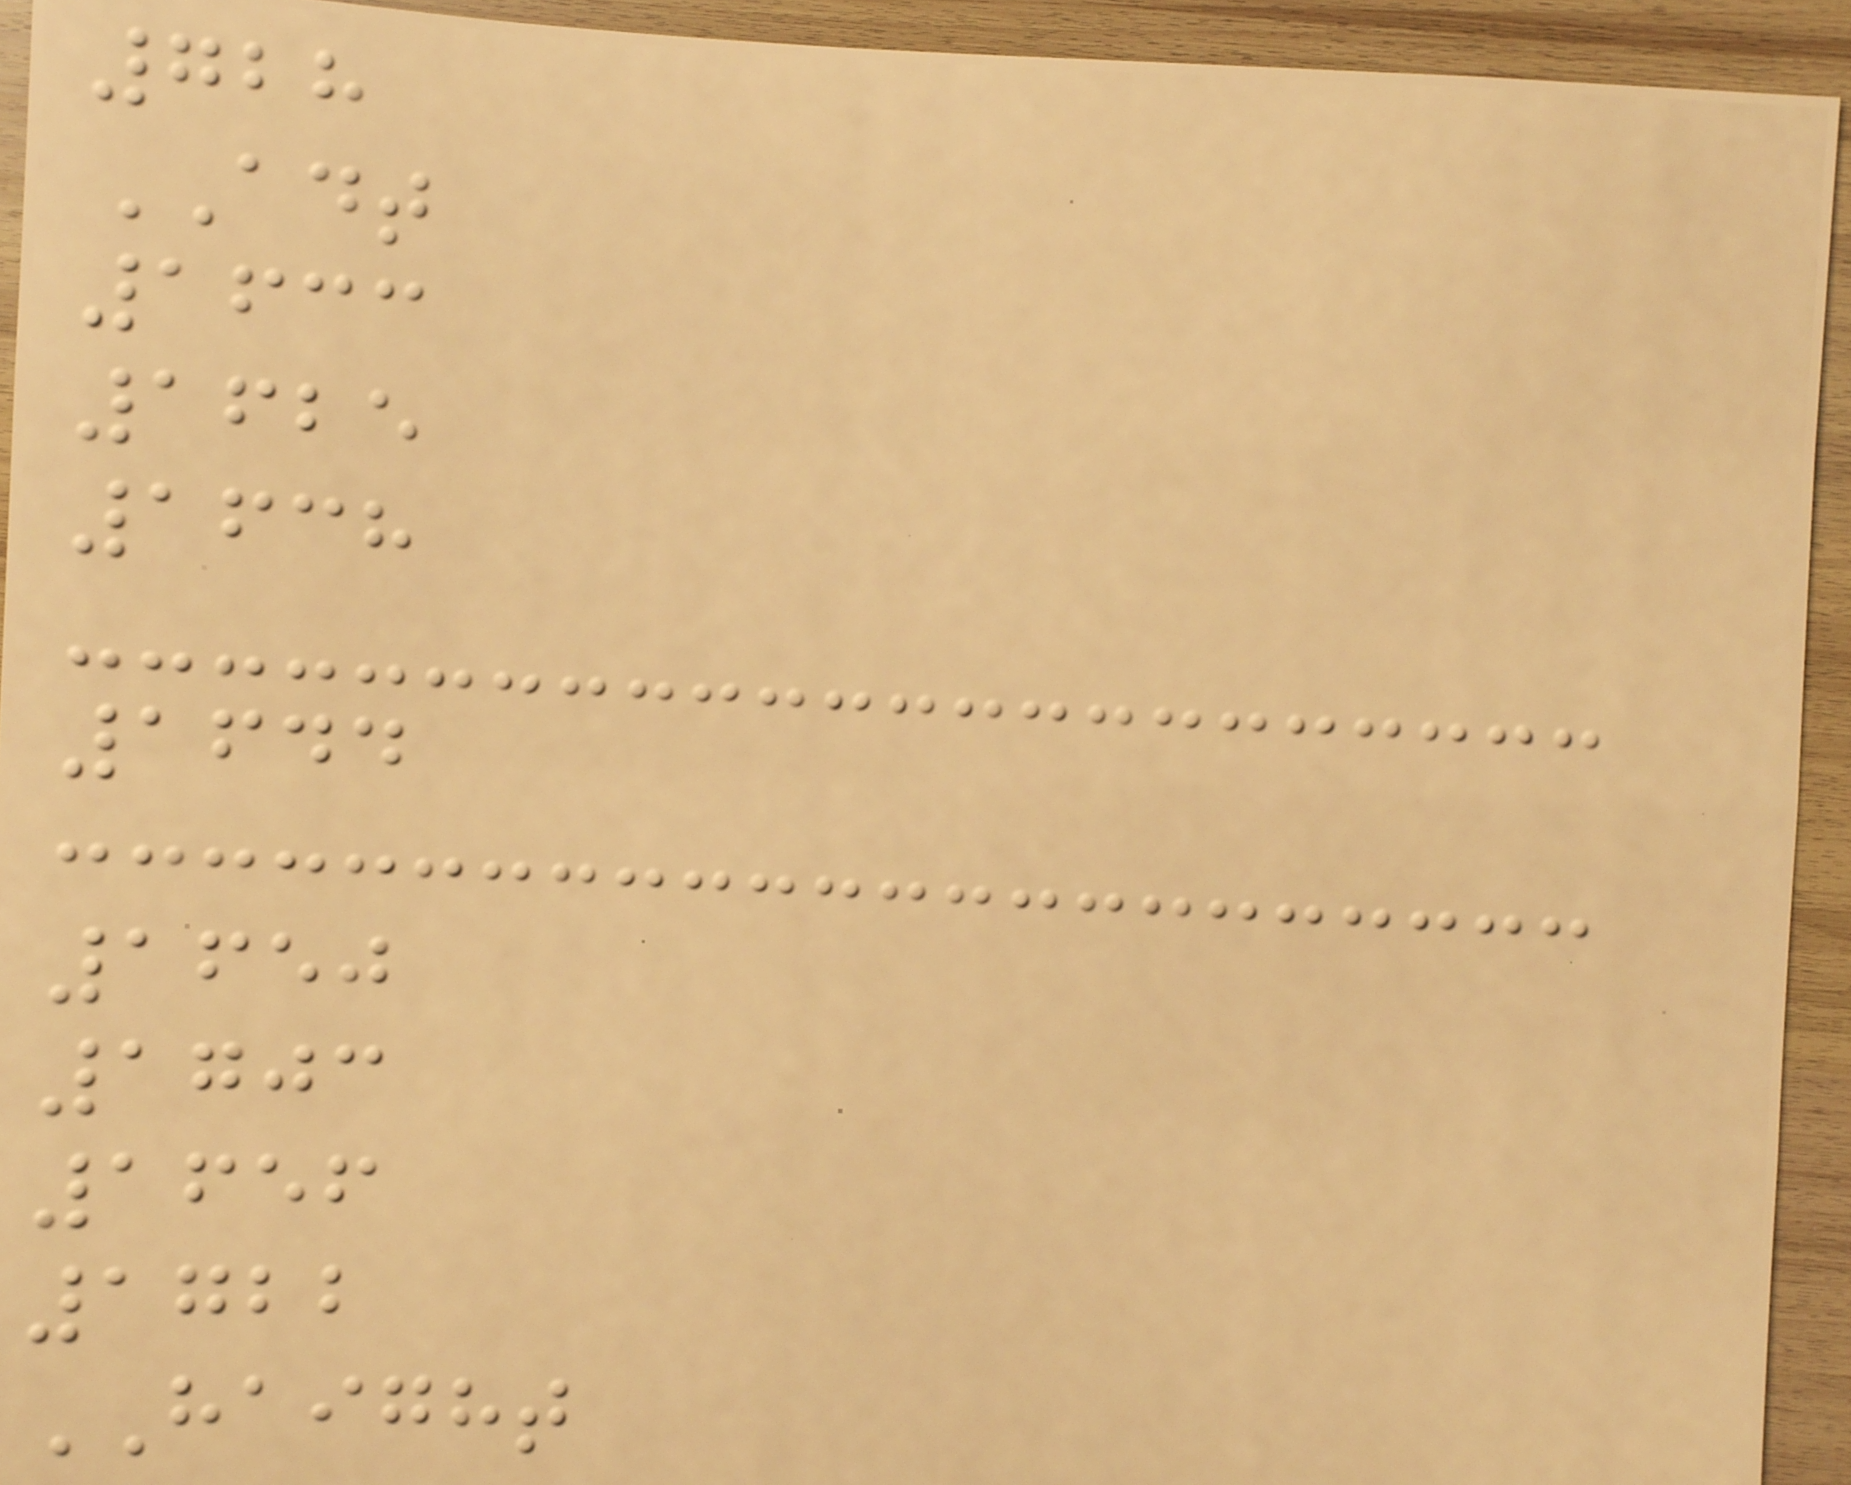728
ADT
1633
1625
1638
1644
1650
1703
1656
1722
HAIGHT
